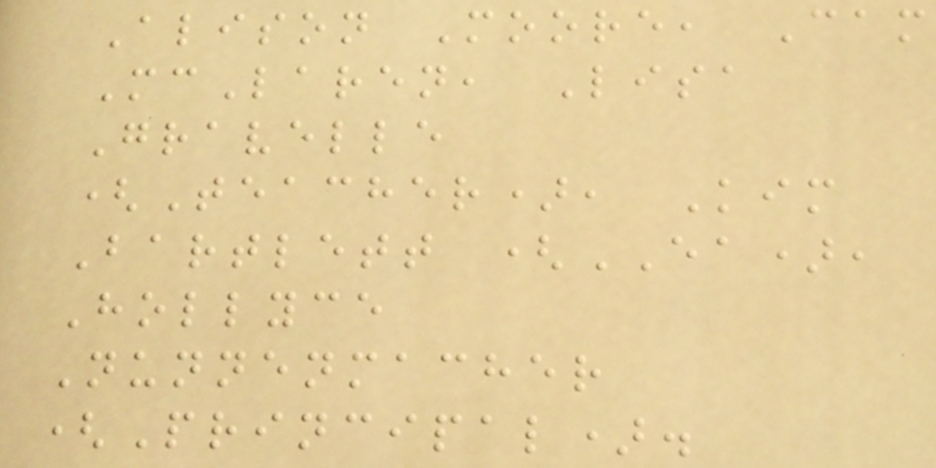Alison Moore, Cam
McLaren, Lisa
Gravelle
(Teacher), Kim
Bartlett (EA),
Hollyce
Nunnenmacher
(Principal).
